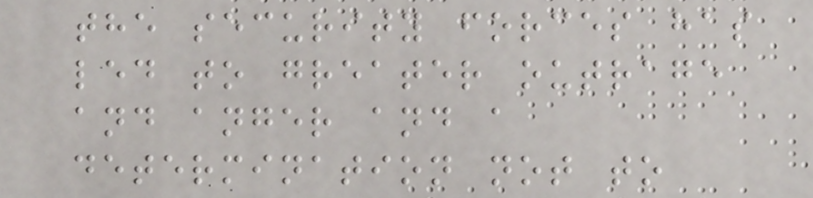the security forces has
led to greater outrage
and anger and a
determination not to
